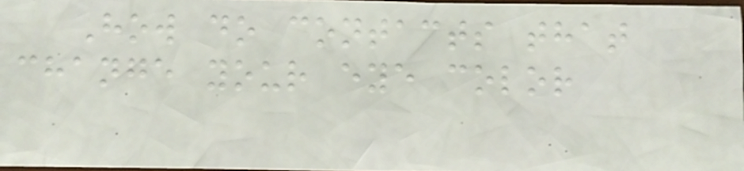How do contacts that
change your eye color
